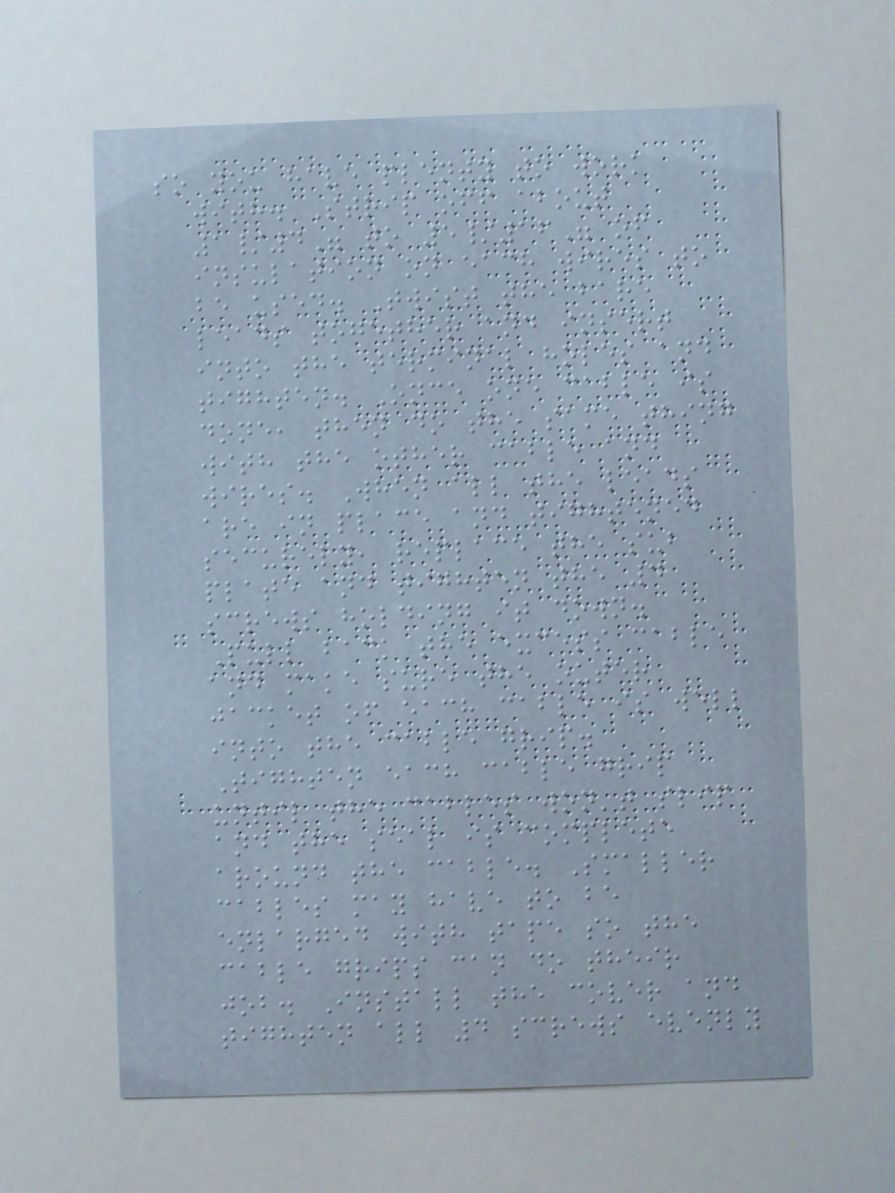so you have plenty to work
with. Strip off about
1/4" to 5/16" of
insulation on each wires to
be used. Twist the bare
leads together and insert
into the terminal holes and
tighten. Once one cable is
done, then do the same thing
with the other cable and
wires. When all the leads
are in place and tightened
securely, replace the sub
plate and tighten the 4
screws holding it down.
Pull back the excess cable
and make sure the outer
jacket of each cable is well
into the cable grip.
Tighten each cable grip
until the cables won't slip
and the seal is complete
around the cable. Smaller
cables may have to be
enlarged with tape so the
cable grips can do their
job. Install the cover and
tighten all 4 screws evenly
